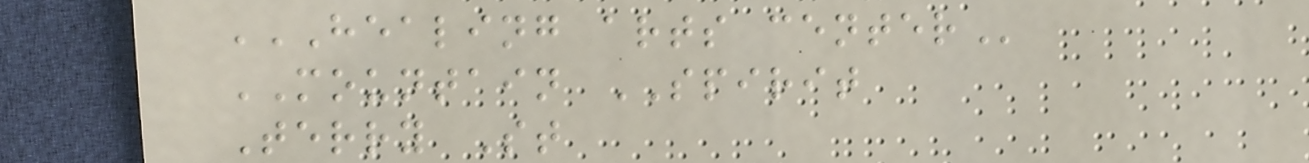HEALING ARTS CENTER
MOUNTAIN SPIRIT
Terry St
